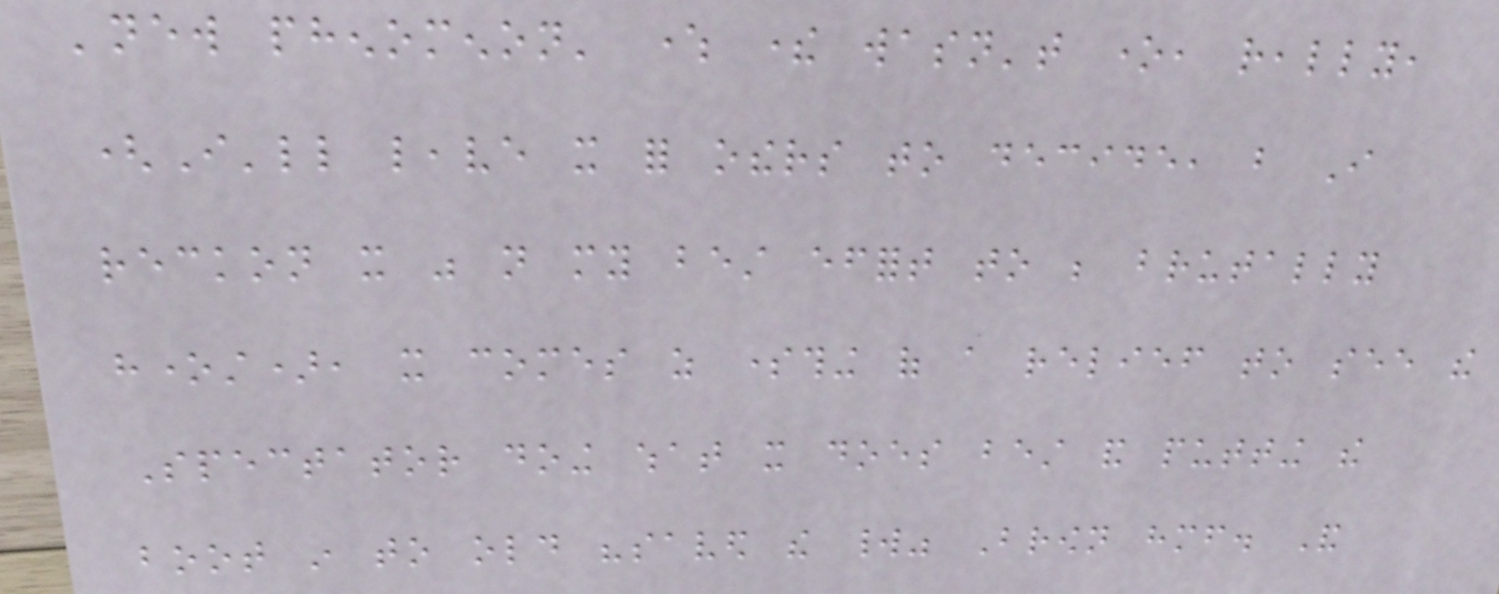'new phenomenon' where there wasn't one, really,
(I'll leave it for others to decide, but I
reckon it was not my best effort to be brutally
honest), it comes as something of a relief to see the
Spectator doing what it does best and putting the
boot in to old "saved the world" Brown himself. And
